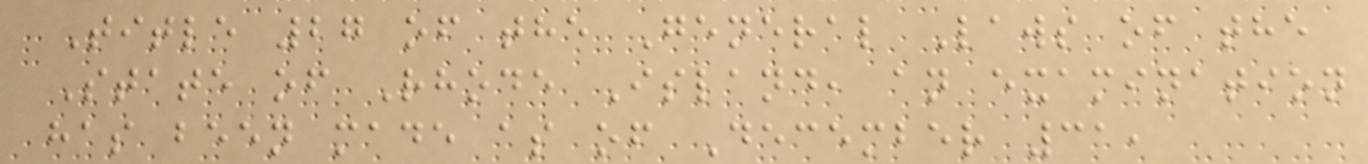Title 27 of the General Laws of the
State of Rhode Island, an examination
has been made as of December 31,
